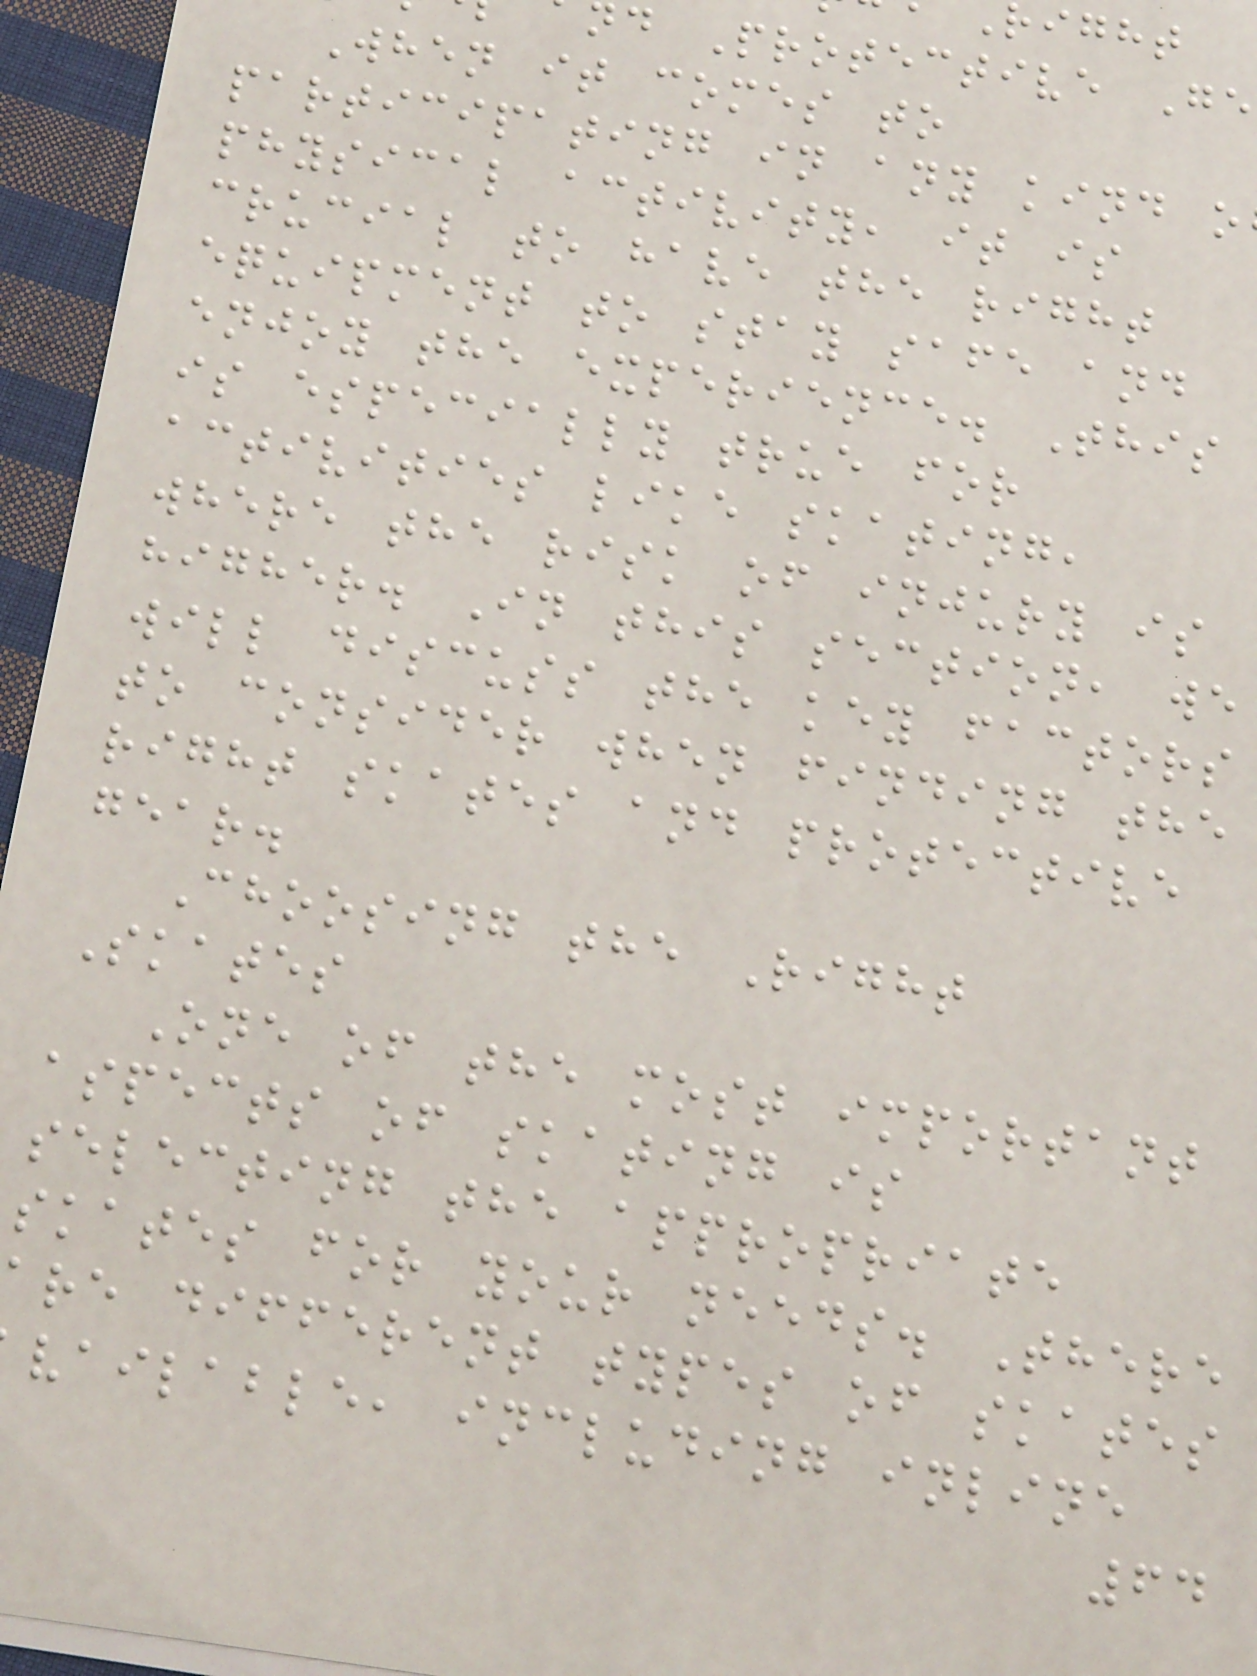d Protective Ge
When it comes to
participating in any kind o
physical activity, it is
crucial to have the right
equipment to stay safe and
enjoy the experience. This
is especially true for
activities like skating,
where the risk of injury is
higher. In this section, we
will discuss the key factors
to consider when finding the
right skates and protective
gear.
Choosing the Right
Skates
One of the most important
aspects of skating is
selecting the appropriate
skates for your needs. There
are different types of skates
vailable, including inline
64
